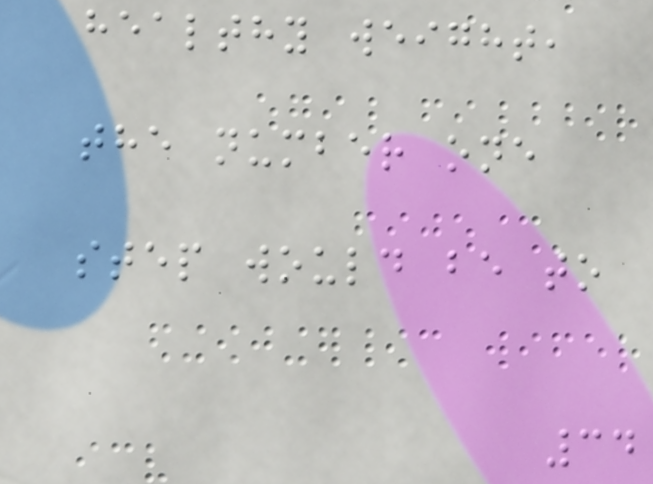healthy weight,
the number one
step would be to
34
